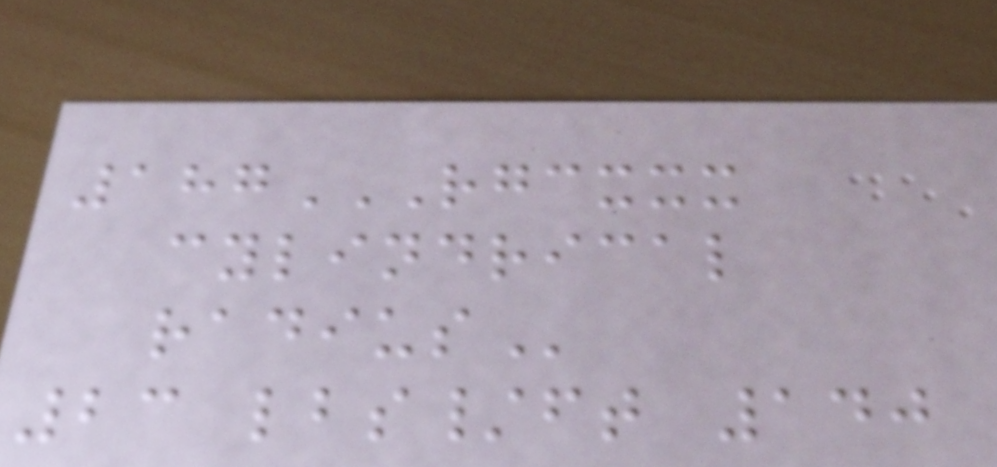187RGCXXX
CYLINDRICAL
RADIUS
23 lbs/ft 140
